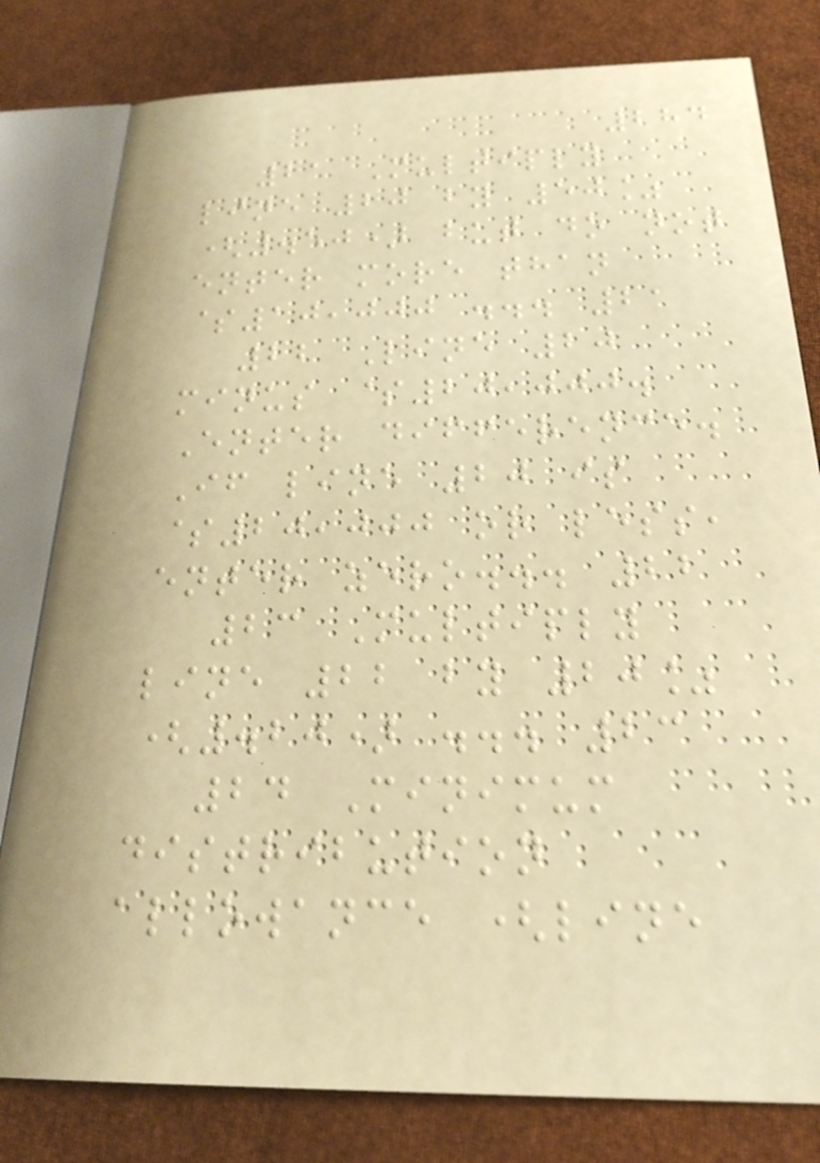284
21 Multiply
line 20 by 50%
(.50) but do not
enter more than
$10,000 ... 21
22 Line 20
minus $20,000.
Enter difference.
If line 20 is
$20,000 or less,
enter zero... 22
23 Multiply
line 22 by 20%
(.20) ... 23
24 Minimum
distribution
allowance (line
